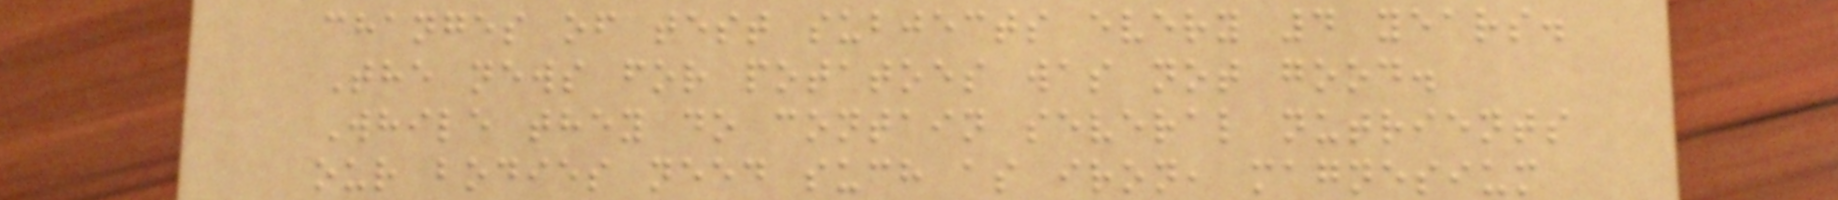changes of test subjects every 4 years.
The news for potatoes was not good.
While they do contain several nutrients
our bodies need such as iron, magnesium
